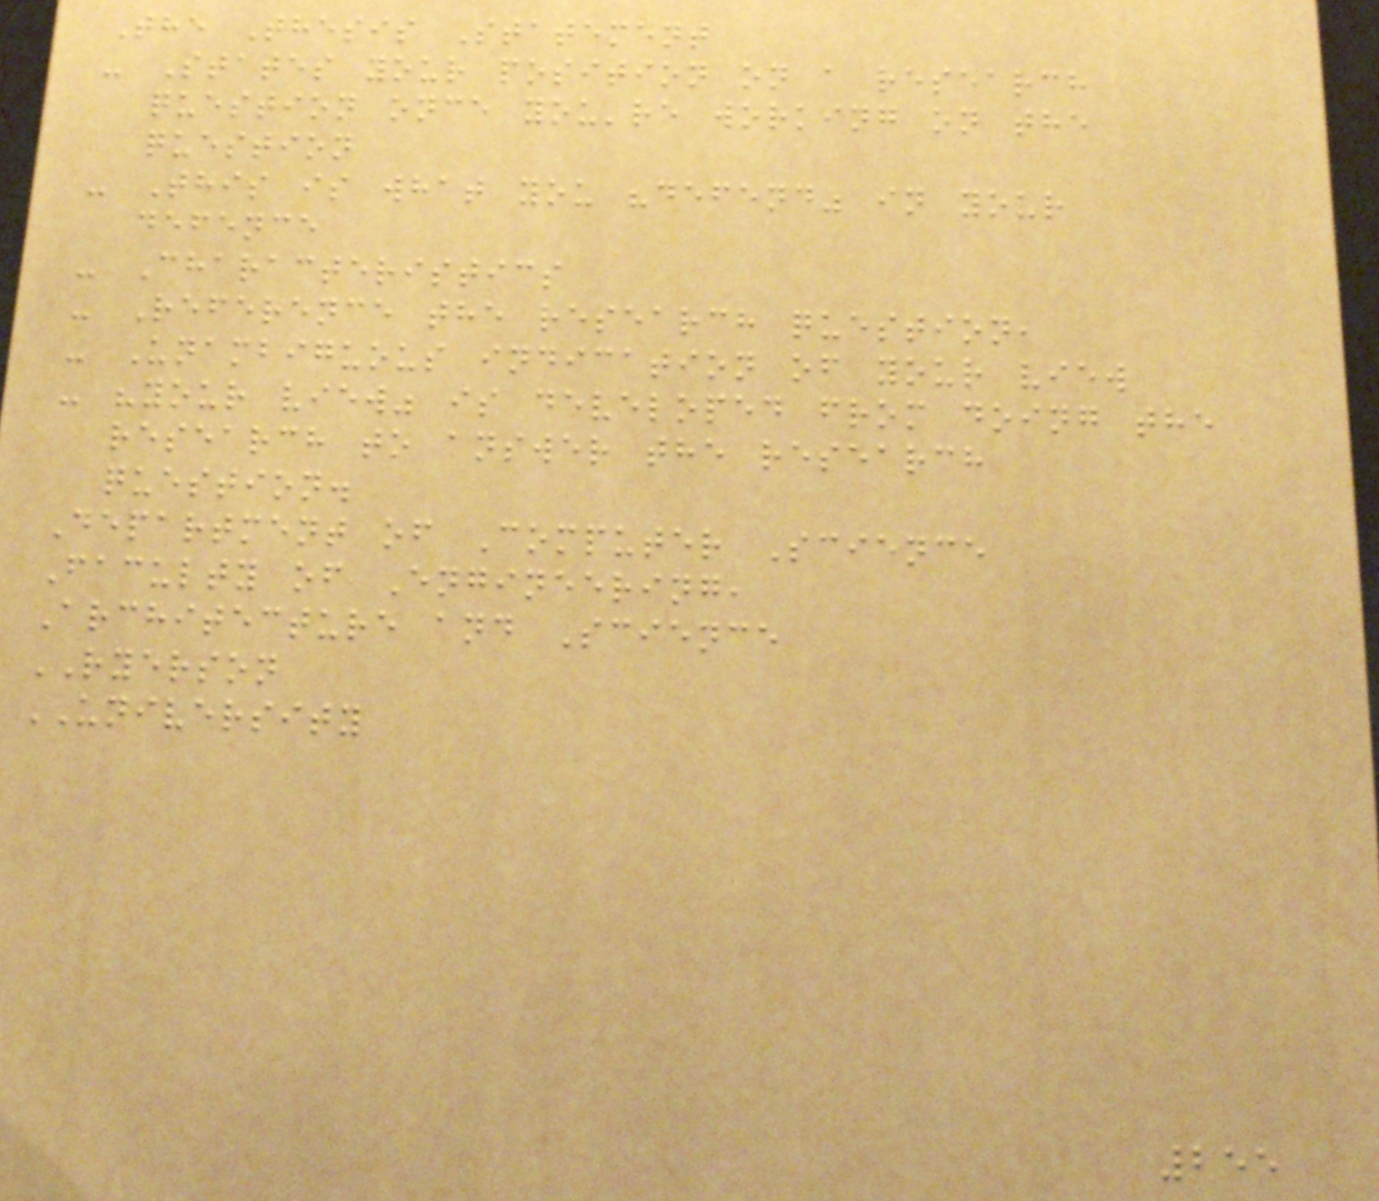The Thesis Statement
- States your position on a research
question once you're working on the
question
- This is what you "defend" in your
defence
- Characteristics
- Reference the research question,
- Unambiguous indication of your view
- "your view" is developed from doing the
research to answer the research
question.
Department of Computer Science
Faculty of Engineering,
Architecture and Science
RYERSON
UNIVERSITY
255
